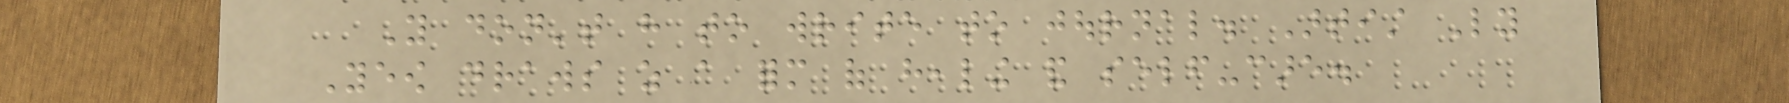You don't have to write to journal. Artist Ly
Yeow draws as a form of healing and self-care.
